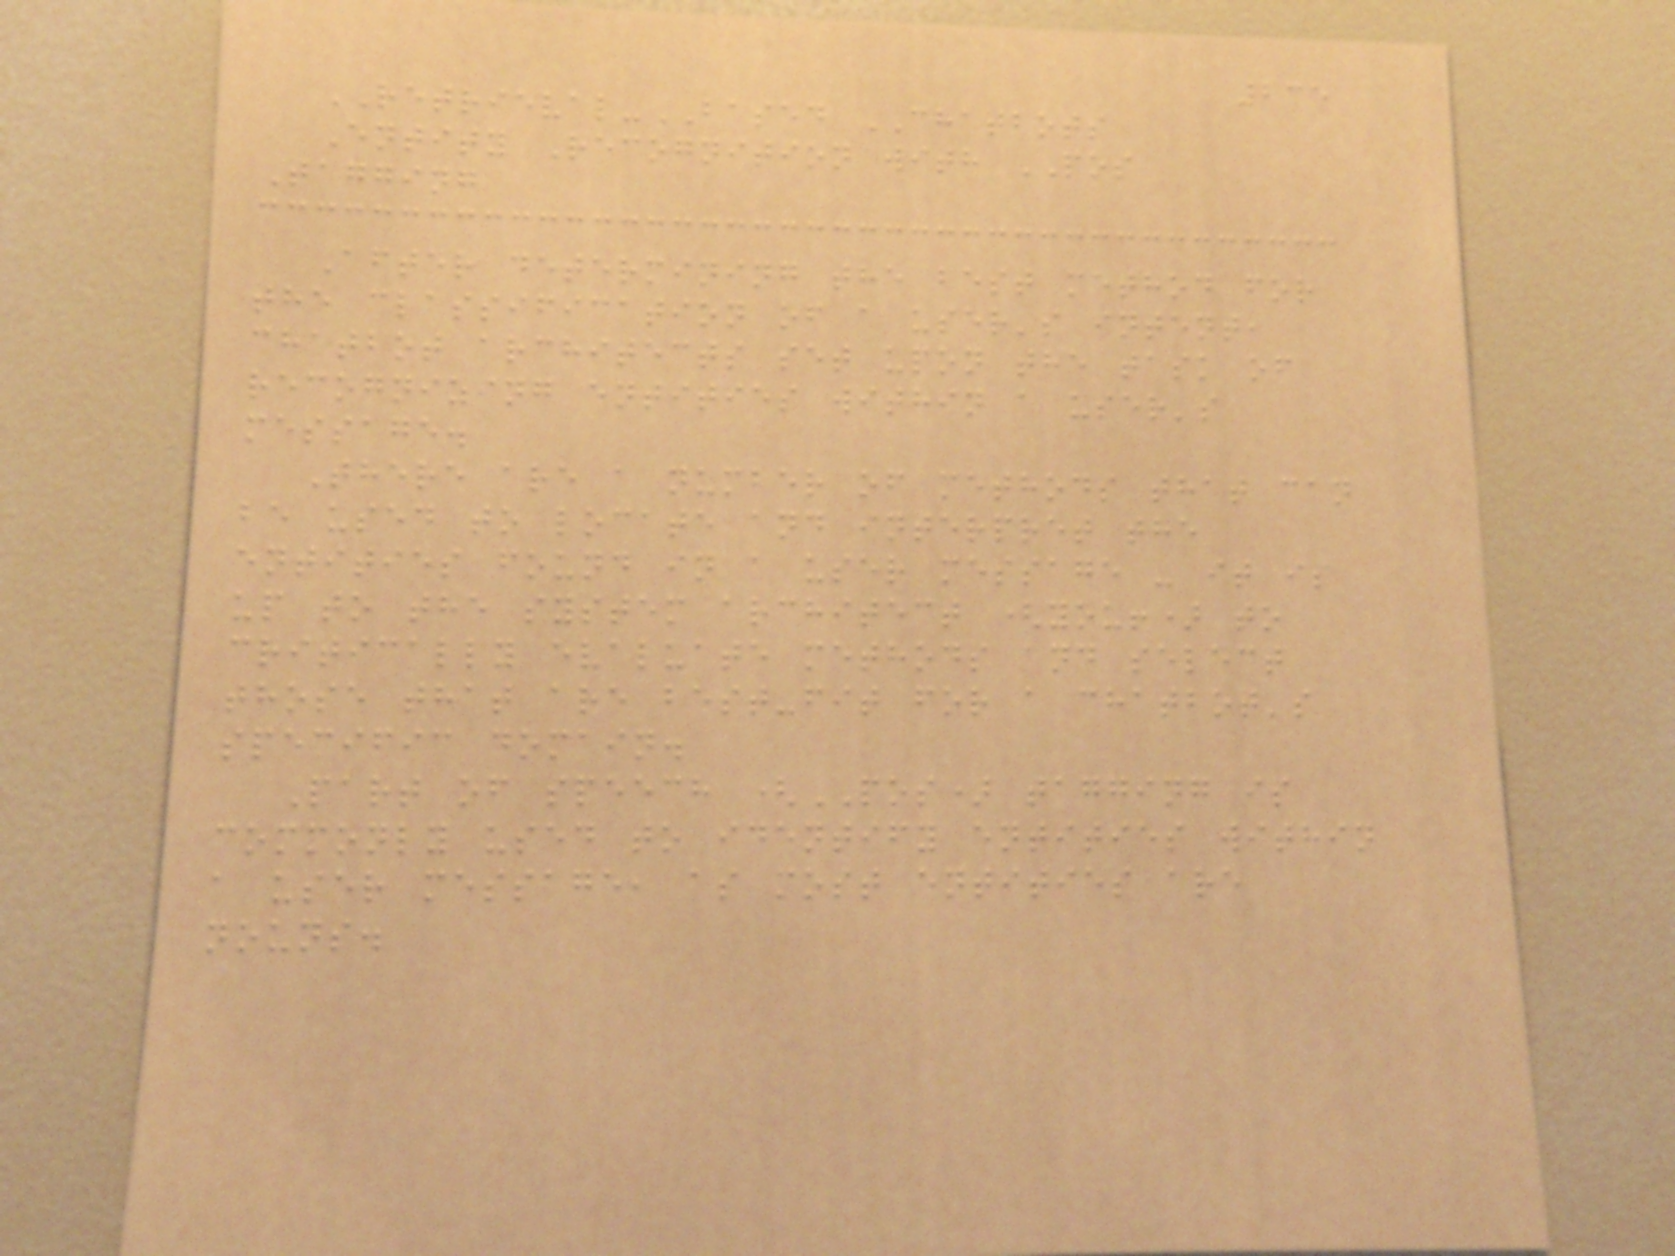235
RETRIEVAL-BASED CHATBOTS
Entity Recognition with POS
Tagging
After determining the best method for
the classification of a user's intent,
chatbot architects set upon the task of
recognizing entities within a user's
message.
There are a number of methods that can
be used to locate and interpret the
entities found in a user message - it is
up to the system architect (you!) to
critically evaluate methods and select
those that are best-fit for a chatbot's
specific domain.
Part of speech (POS) tagging is
commonly used to identify entities within
a user message, as most entities are
nouns.
